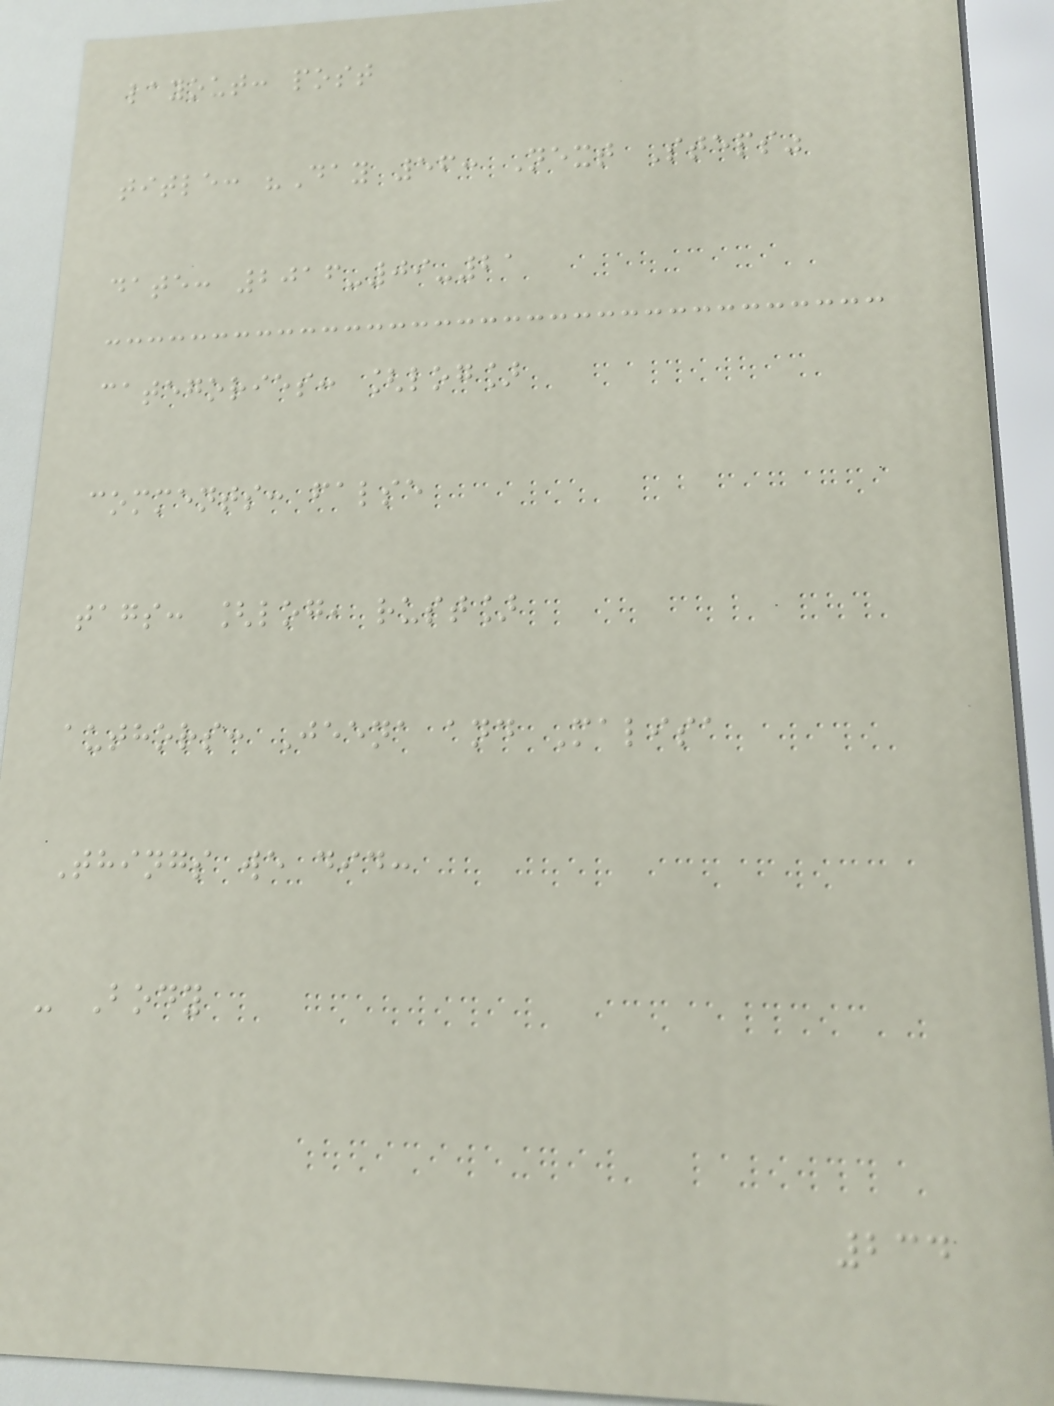layout: post
title: "Day 56: Next Steps"
date: 2016-09-21
categories: [log]
comments: false
tags: [log, rust]
authors: Jeena and Malisa
Things we did:
- Body
234
